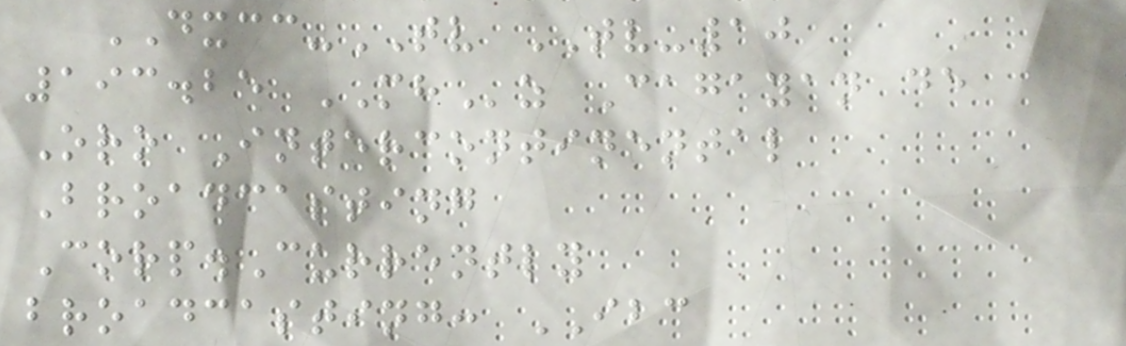DXCC-TV TV-10
193.25 MHz Cagayan de
Oro Intercontinental
Broadcasting
Corp.Currently
broadcasting: IBC
